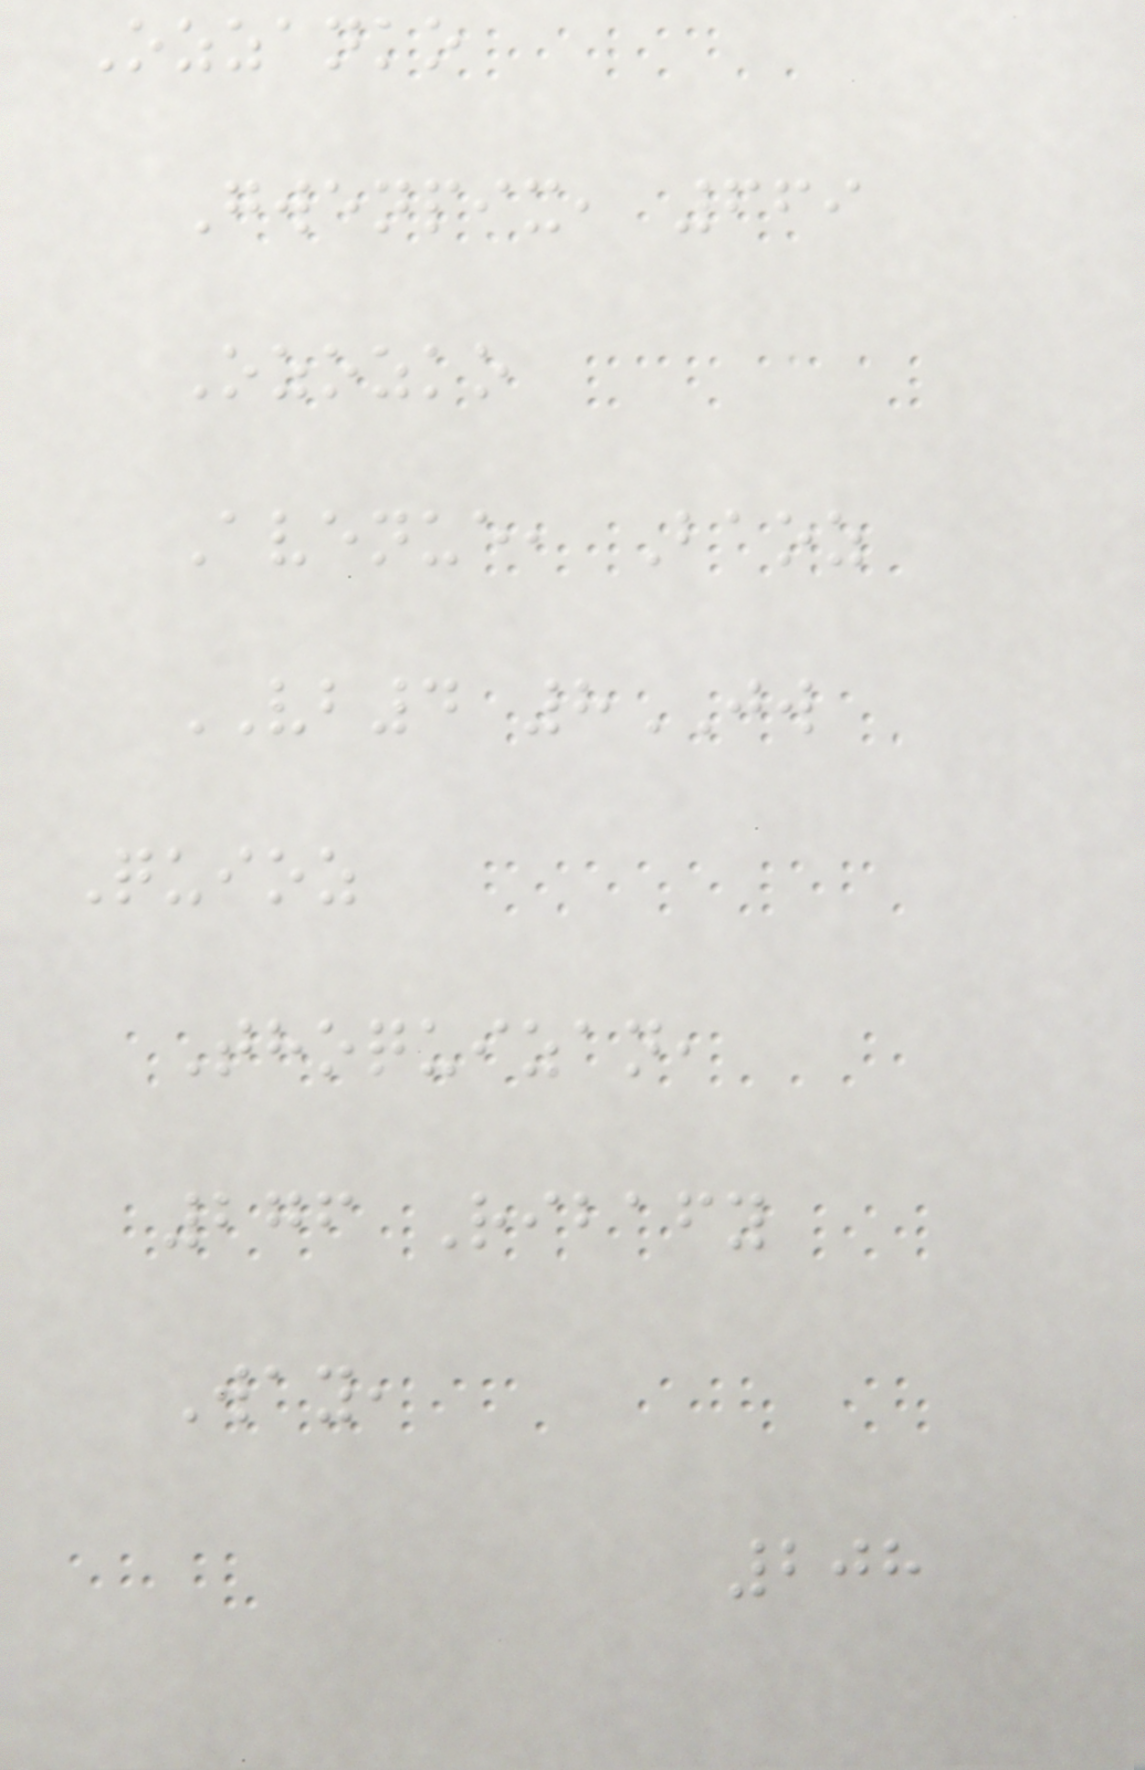Ozzanko
Gwenpix, 669
Ozozko
Avenue, Baoz
VB4 8JW
Quioz
Thoquizan,
276 Ribafy
Way,
208
